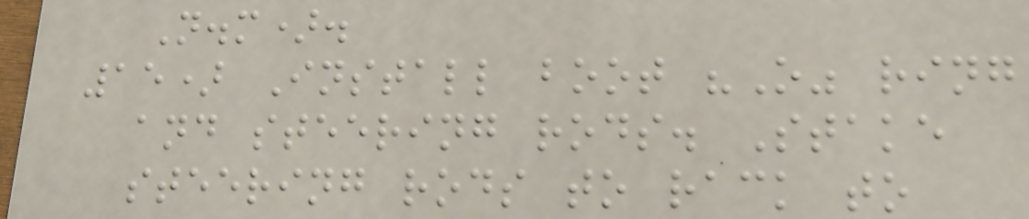N.m).
15) Install boot "O" ring
and steering rods. Stake
steering rods to rack to
